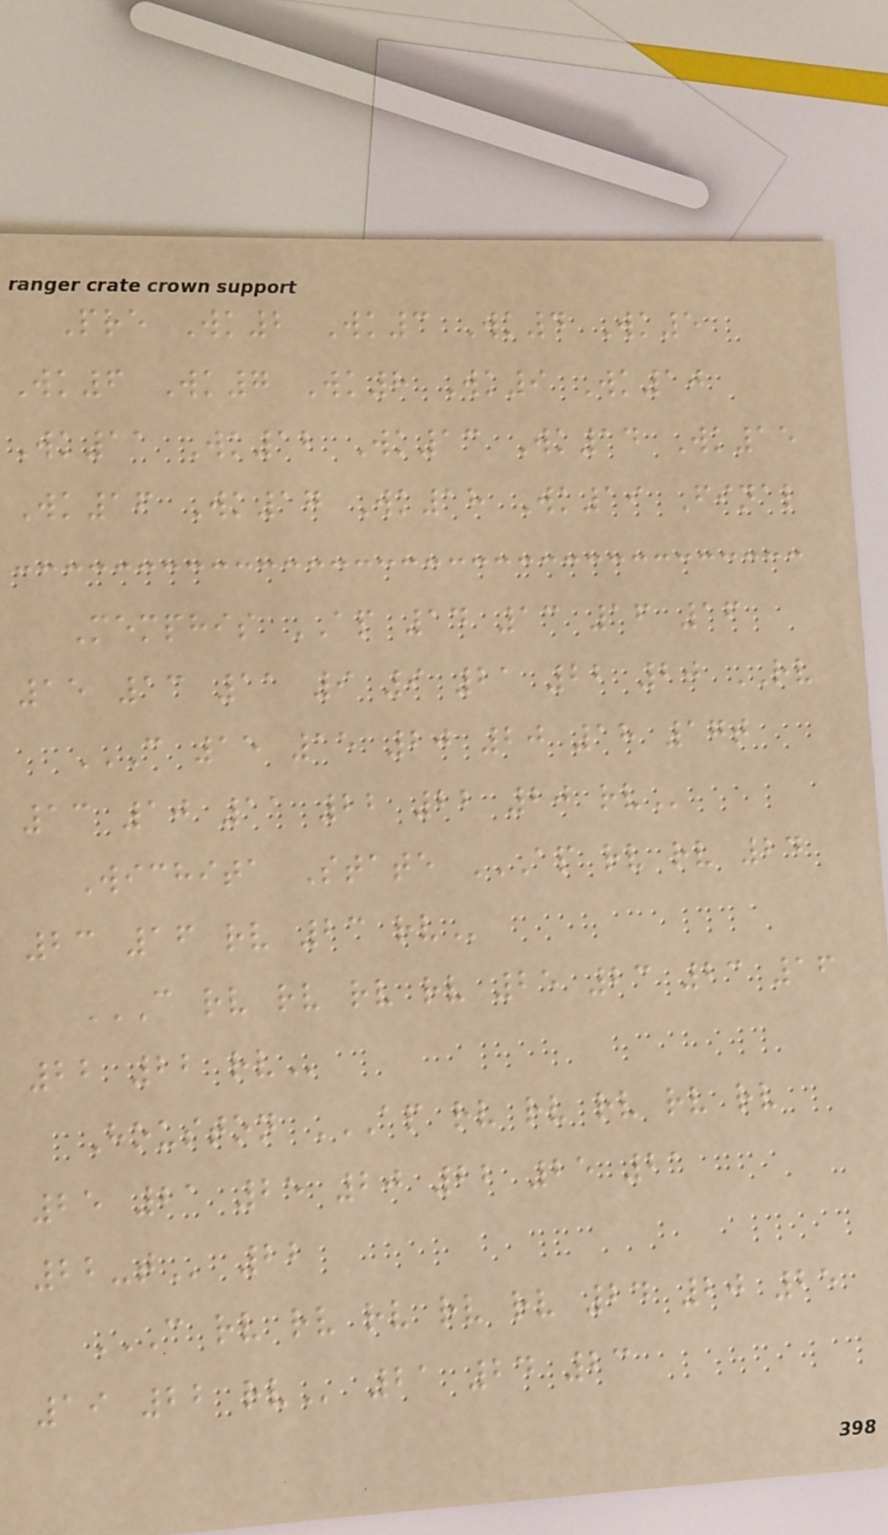Pre Wk2 Wk3 Wk4 Wk5
Wk6 Wk7 Wk8 Wk9 Wk10
Wk11 Wk12 Wk13 Wk14 Wk15
Wk16 Wk17 Wk18 Wk19 Final
Memphis AP 14 13 16 16
15 13 11 9 9 21 22 20 RV
C 15 15 20 20 18 17T
13 10 11 22 22 20 RV
Wichita State AP RV RV 24
23 16 RV 23 RV
C RV RV RV RV 25 23 23 16
22 22 RV
Houston AP RV RV RV RV RV
25 21 25 20 22 25 21
22-T 22
C RV RV RV RV RV 24 20 25
19 22 RV 21 24 23
